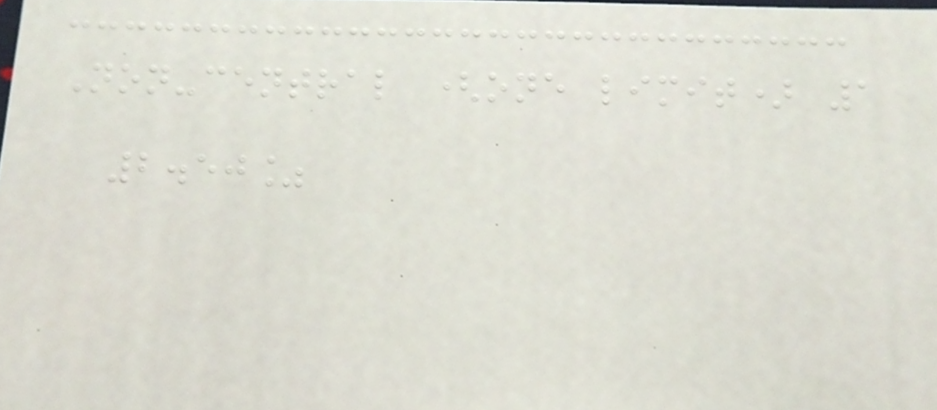Non-central (one limit) 1
2.50%
